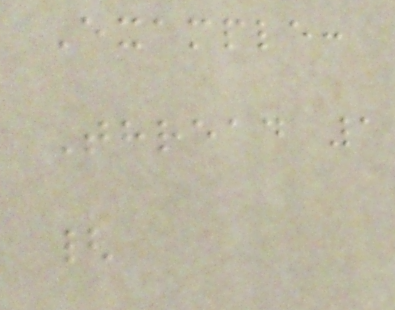Example:
Thread 1
{
